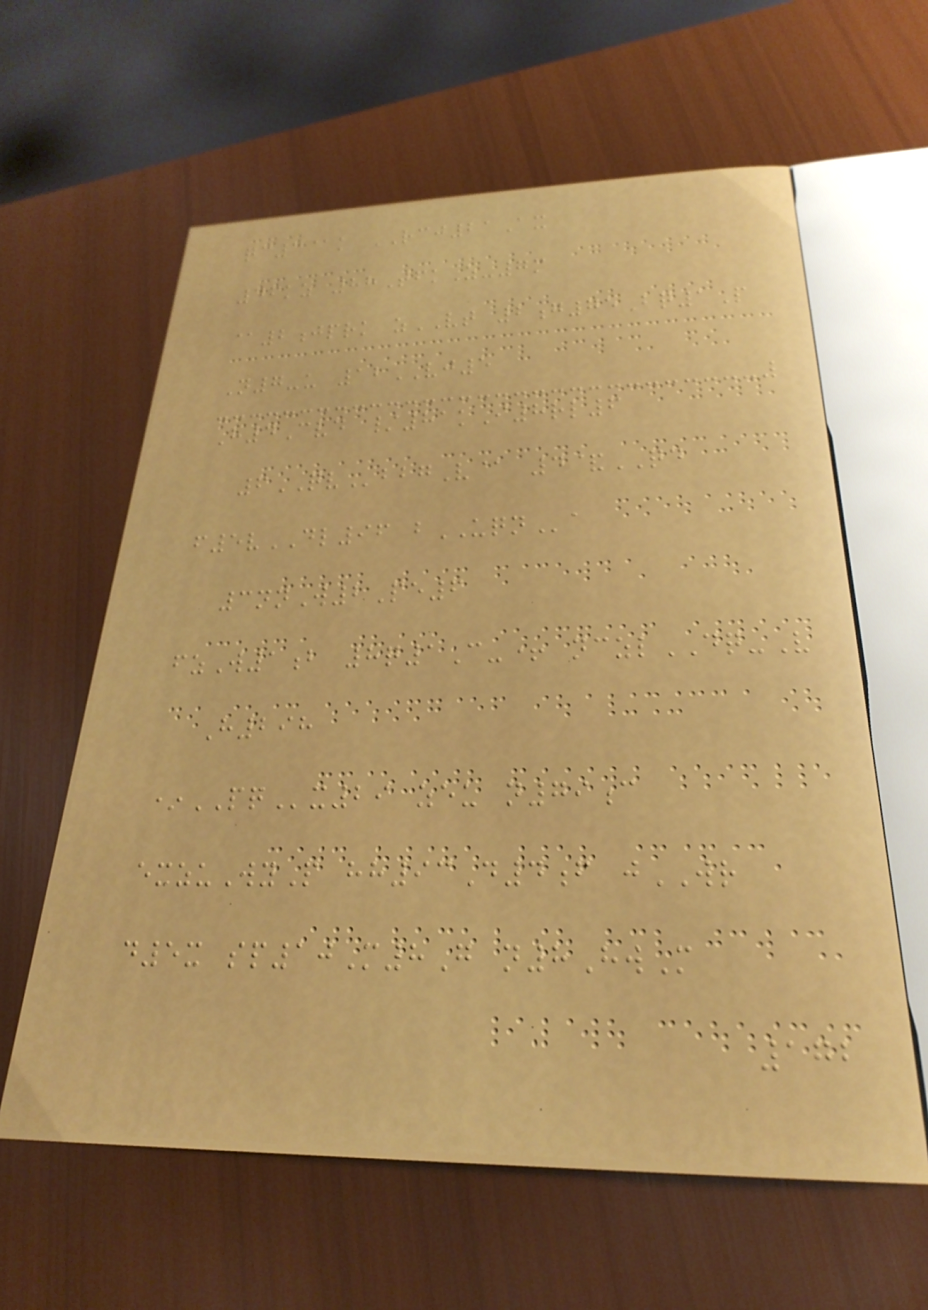qc3@k RCJ21Ax
46kz 88TfkZ-7m
@2jprk zVT 2g75Bq1P
N7-u 12VJ5
H4Cvd /81kI8rl6
6QVbbgV@ 4&QD
f5vDL96 bUQNa
3nnW2Pe6
fzW1b 8q1C-+ nczlDQ-V
H298
*PQx29 zeu n79c
exzuWyP hh93D4f jWR
d5x sp10M8G n8HwM
172
